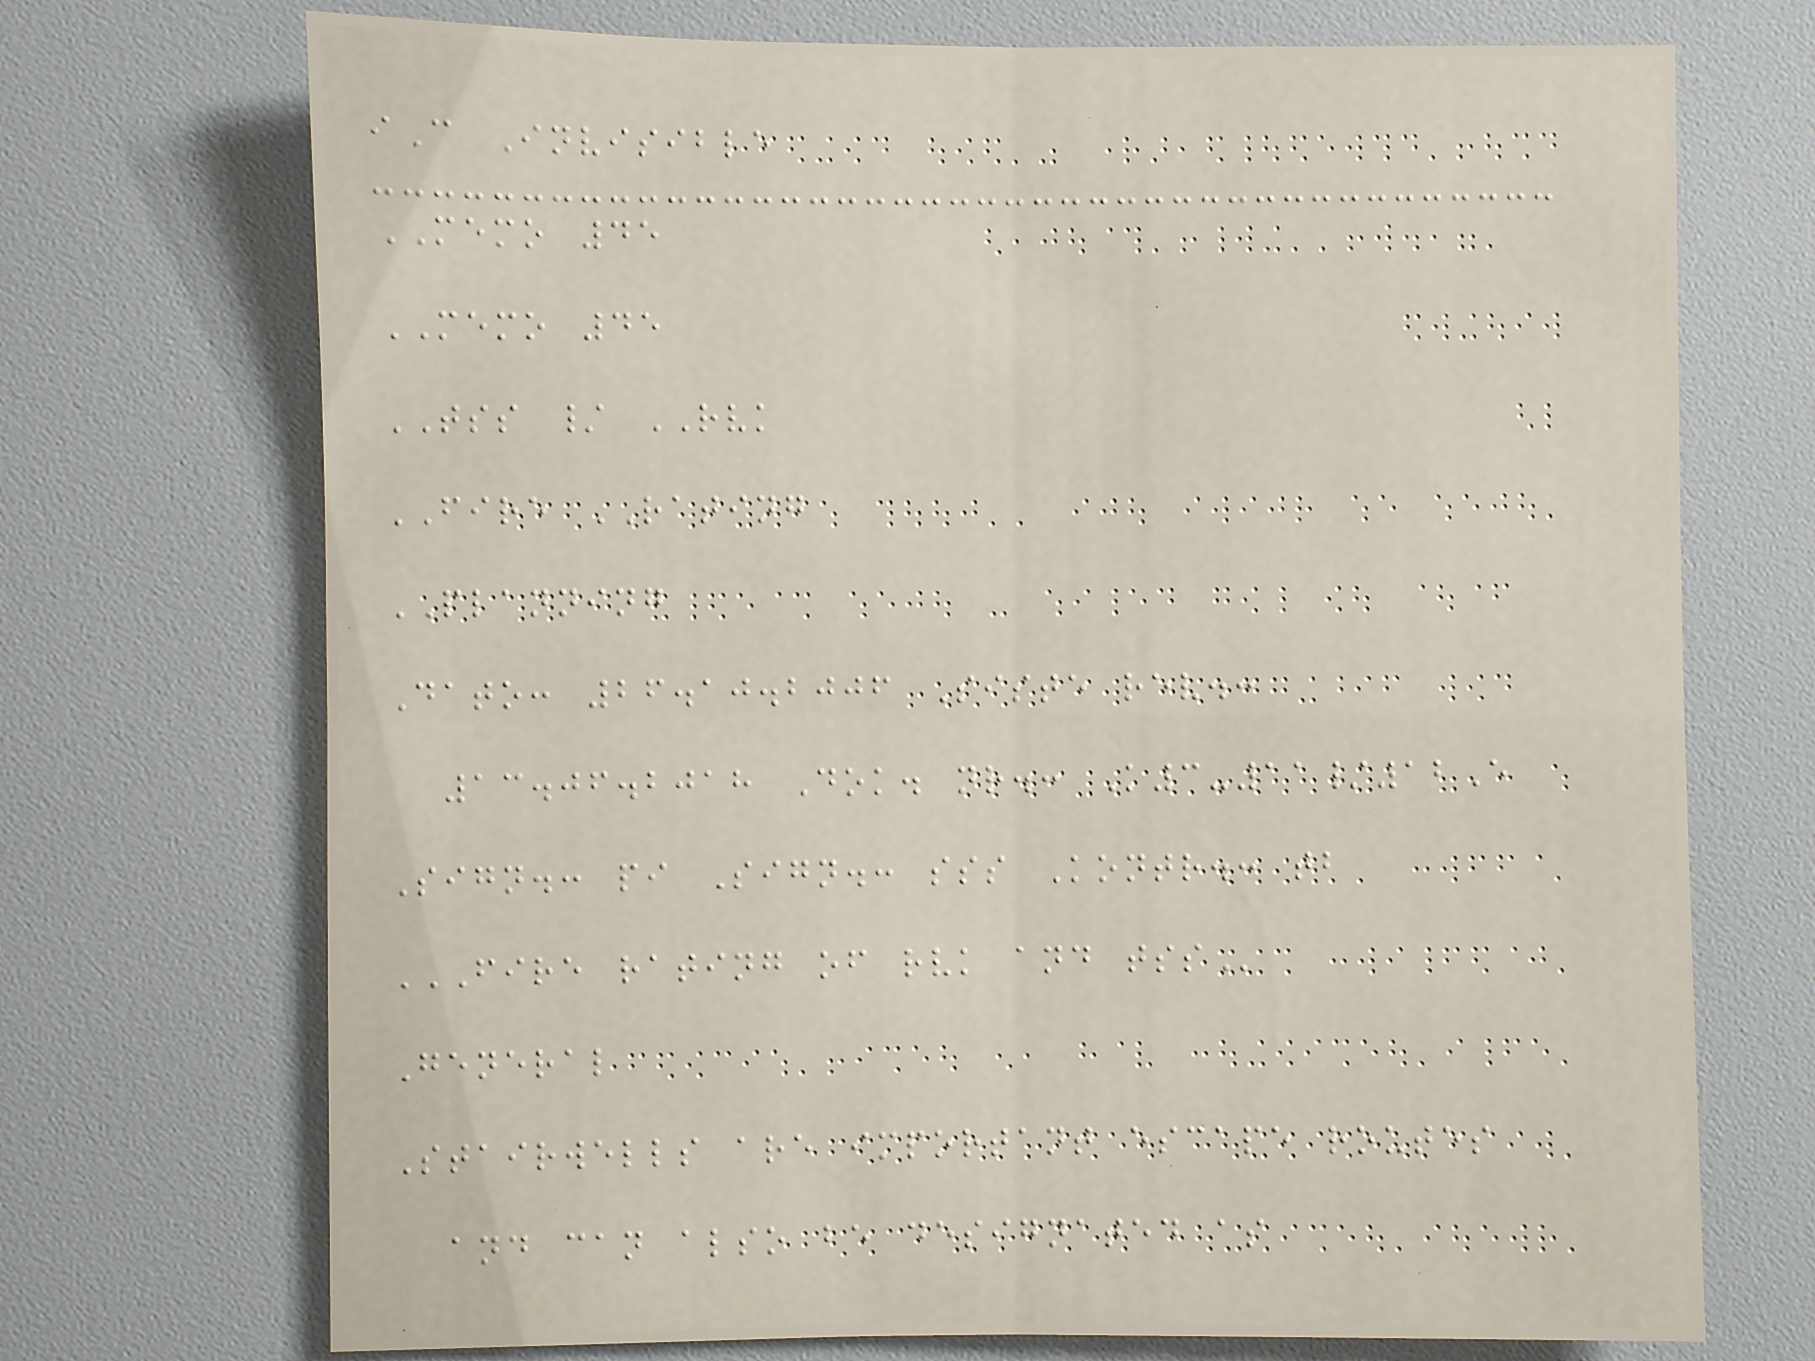iC Invisible
MEMO 45
MEMO 45
TSS / RVK
FIRE RATING
PLANNING
Dato: 26.10.2006 Siste rev.:
13.06.2018 Dok. nr.: K3-11/12E
Sign.: pi Sign.: sss Kontr.: tb
FIRE RATING OF RVK AND TSS
General
Stairwells are important escape routes
and can also be designated as
